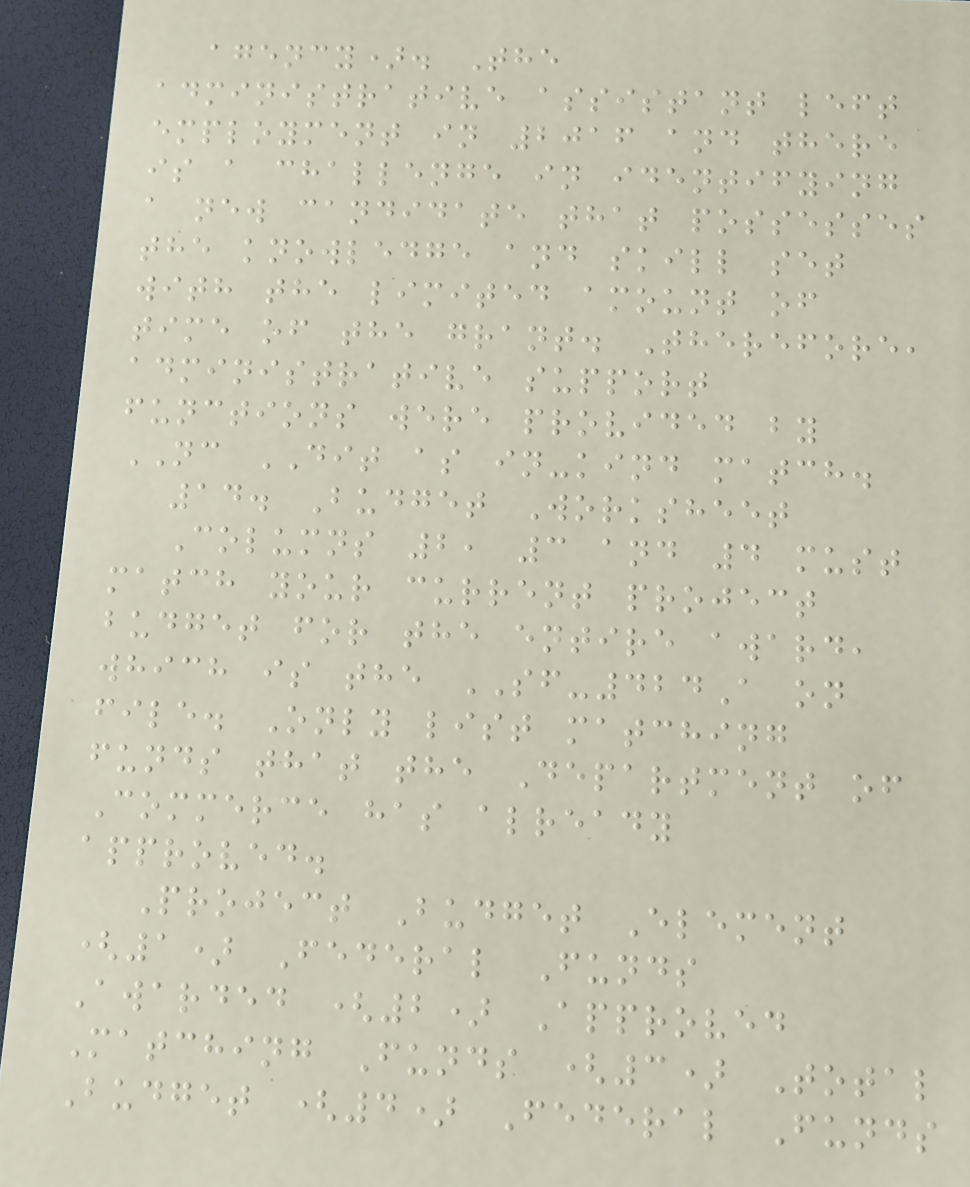agency). The
administrative assistant left
employment in 2016 and there
is a challenge in identifying
a new candidate that possesses
the knowledge and skill set
with the limited amount of
time of the grant. Therefore,
administrative support
functions were provided by
NC DIT as in-kind match.
14. Budget Worksheet
Columns 2, 3 and 4 must
match your current project
budget for the entire award,
which is the SF-424A on
file. Only list matching
funds that the Department of
Commerce has already
approved.
Project Budget Element
(1) Federal Funds
Awarded (2) Approved
Matching Funds (3) Total
Budget (4) Federal Funds
